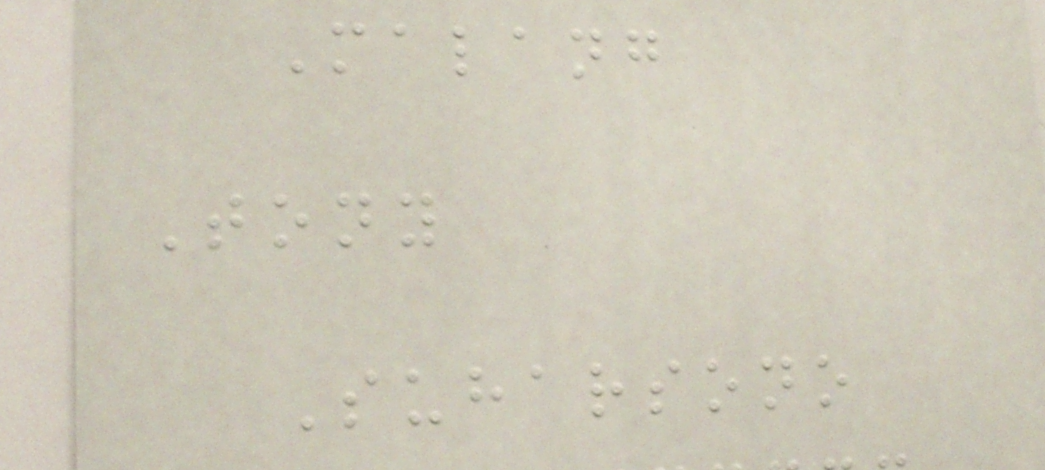Malang
Tony
Suharsono
